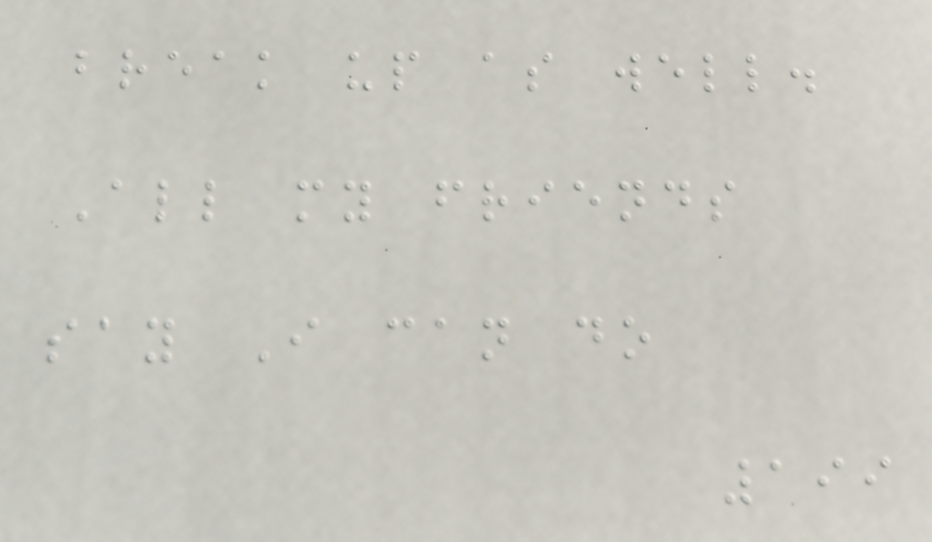break up as well.
All my friends
say I can do
199
